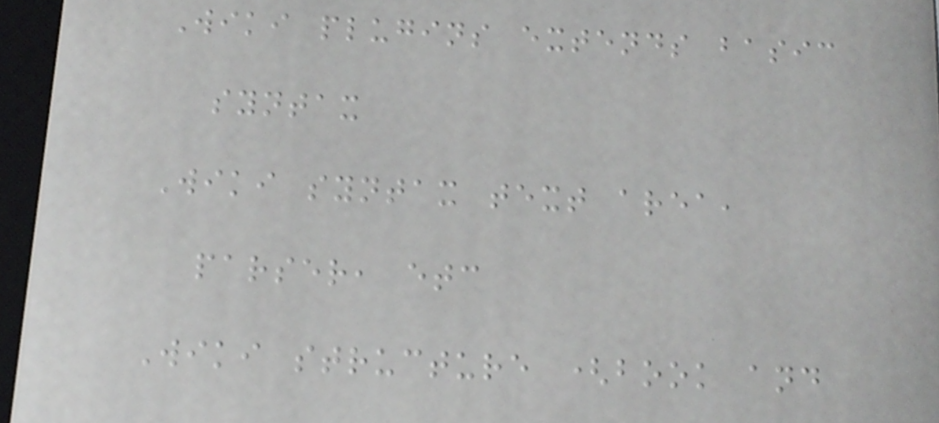Wiki plugins extends basic
syntax
Wiki syntax text area,
parser, etc
Wiki structure (book and
